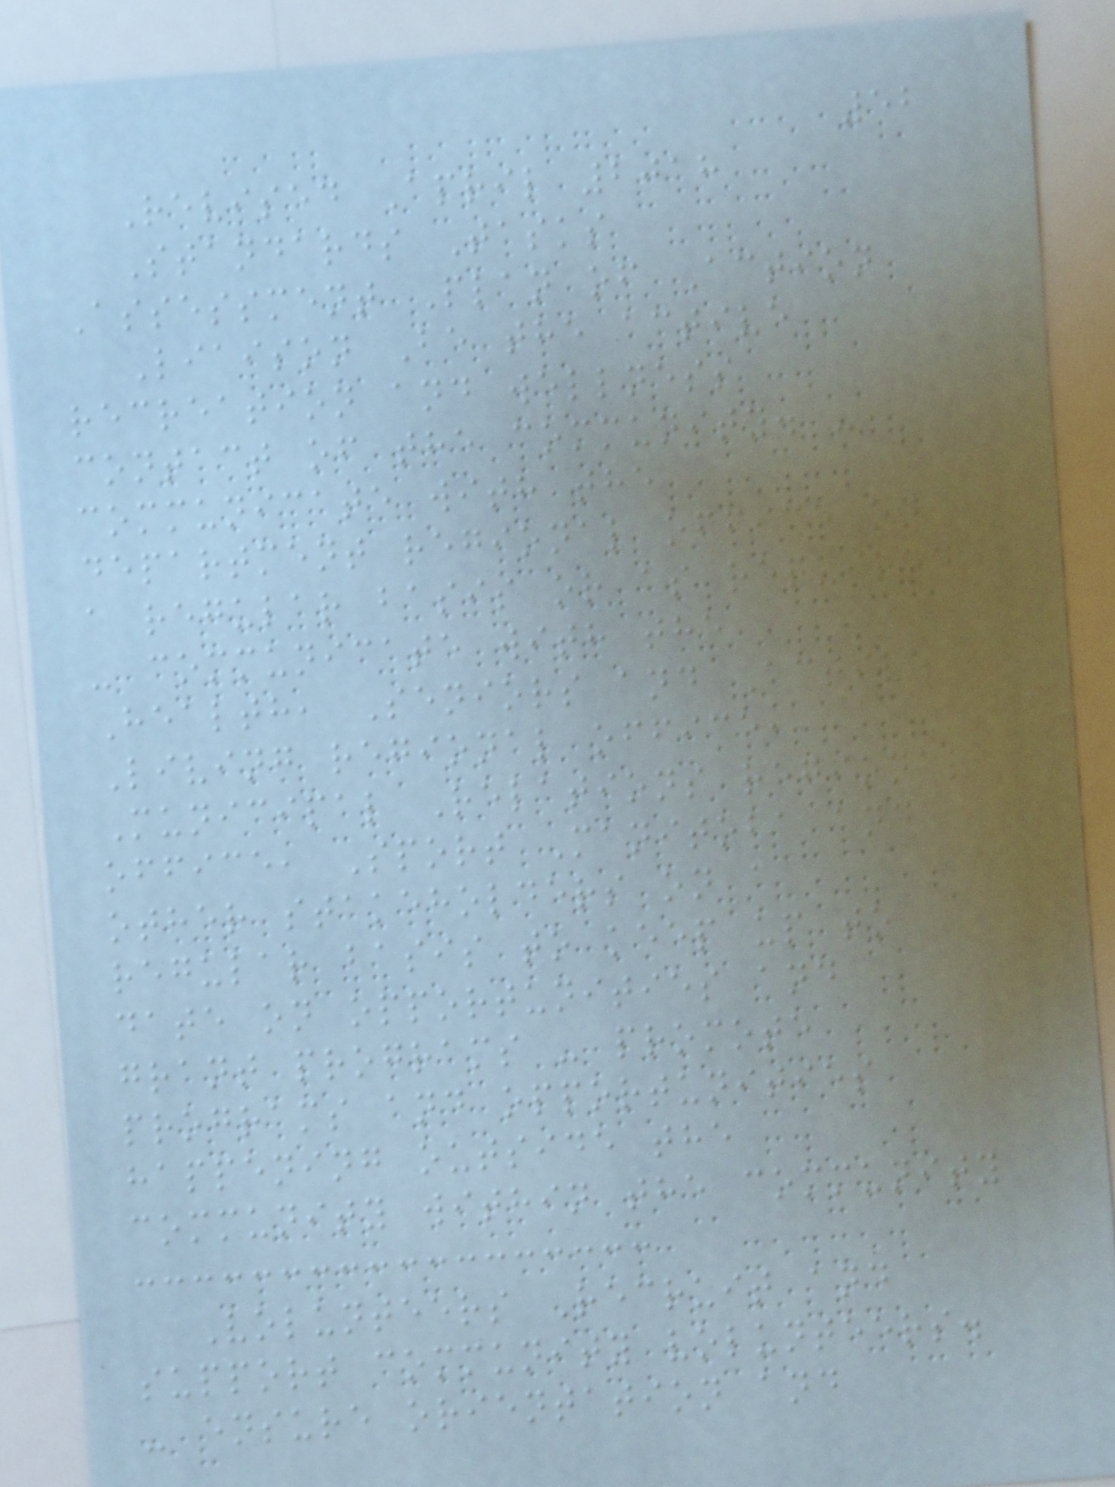52
Revised April 2018
Standards Tasks
Assessment Plan of Action
Liaison Be the active
recreation and wellness
contact of the community. -
communicate with the
department regional office on
a regular basis or as required
- communicate with the
Health, Seniors and Active
Living regional office,
Municipal Relations regional
office, Sport Manitoba and
other stakeholders on a
regular basis to keep up to
date on opportunities and
grant programs - promote
programs and opportunities
happening outside the
community within the community
Volunteers Recruit and
support community volunteers.
- ensure orientation and
